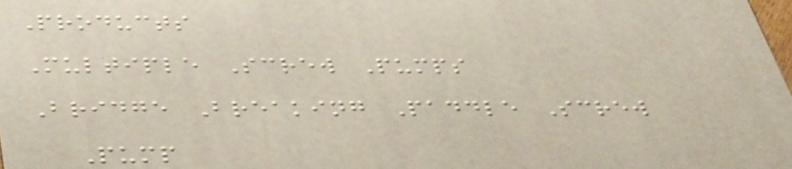Products
Multiple Screw Pumps
Bridge Breaking Paddle Screw
Pump
